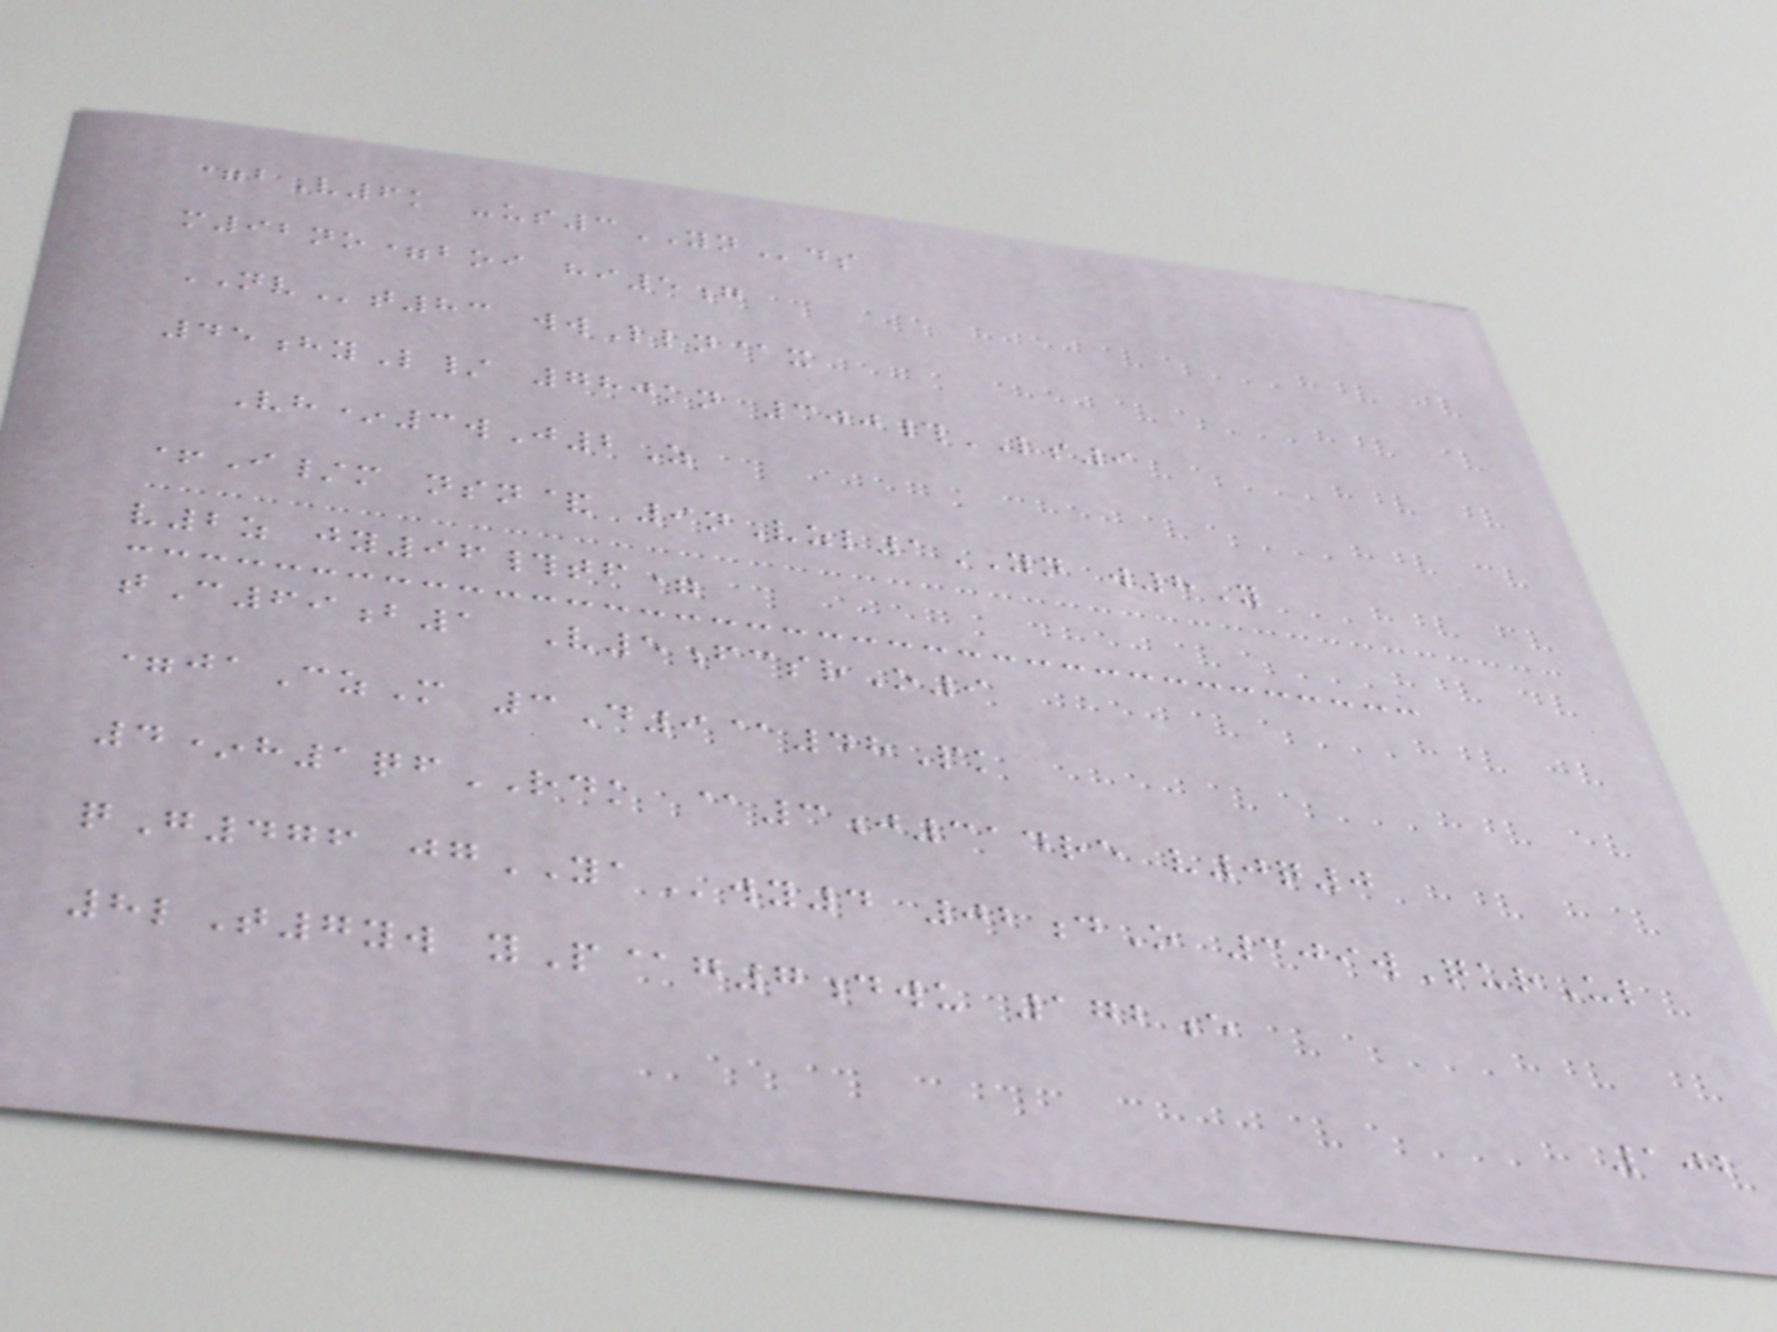=bV6k -us3YNds
m92no=boi hi5g
NVt83 wwLln@x
45hyL/ 780kn 300#LS9
Vh*3wJ2Z
+I/m nsn& 9nVzl1YN w8Y
v2z jy96#tf=
tC69b1 V5fcsrO9
=jaCzM 3D9@48Pk
4*h1qfRDK @3j314re v0q0
qG476 jgYAwy4 02dO 309wQurUl
8lT7yw yP@g7dwu 172e
102
